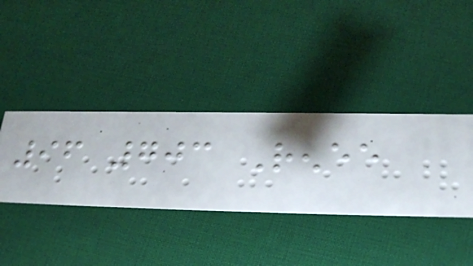96 703 Renee
